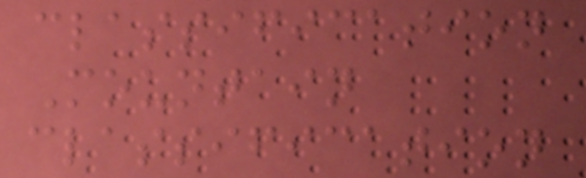classification
Mountain
classification
